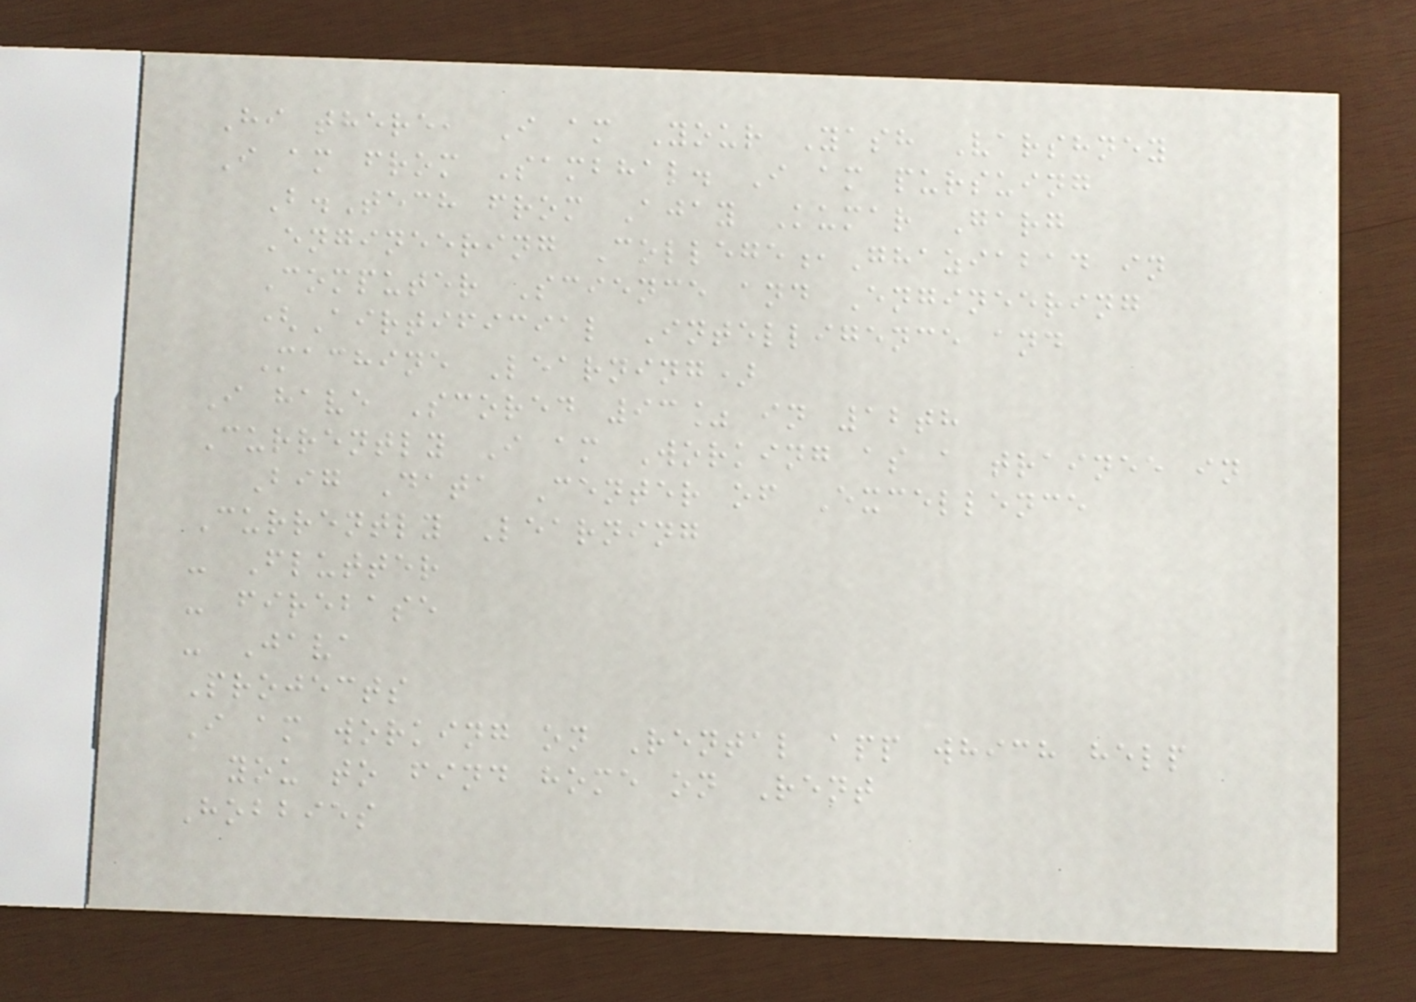Hi there, I am Your Yash Varshney
I am from Sambhal. I am pursuing
B.Tech from Ajay Kumar Garg
Engineering College,Ghaziabad in
Computer Science and Engineering
(Airtificial Intelligence and
Machine Learning)
I have Scored 93% in 12th
Currently I am Working as a trainee in
Big Data Center of Excellence
Currently Learning
- Flutter
- firebase
- Java
Projects
I am working on Rental app which help
you to find home on Rent
Hobbies
